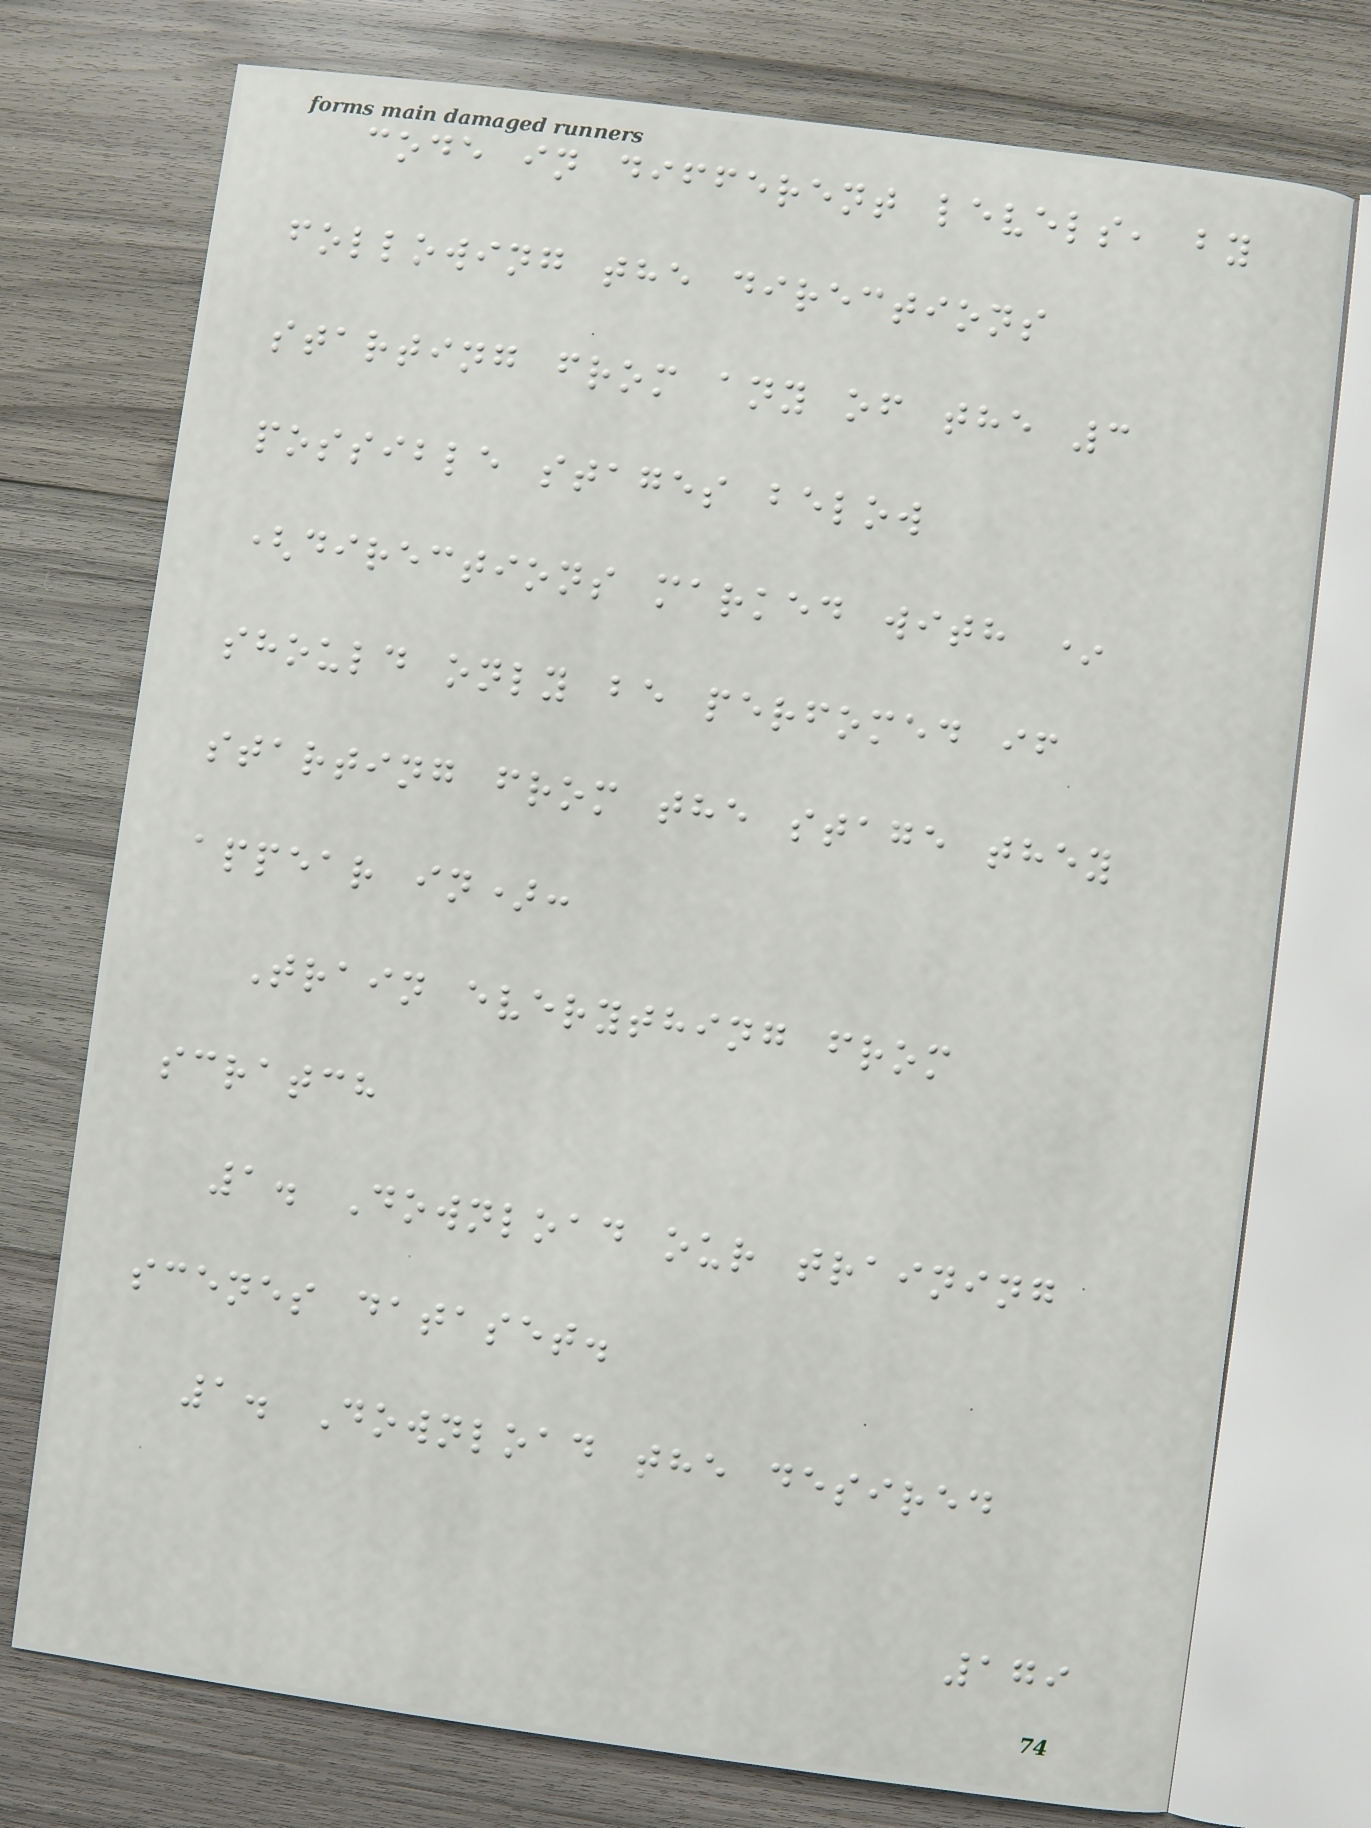code in different levels, by
following the directions
starting from any of the 3
possible stages below
(directions marked with *
should only be perfomed if
starting from the stage they
appear in):
Train everything from
scratch
1. Download our training
scenes dataset.
1. Download the desired
179
